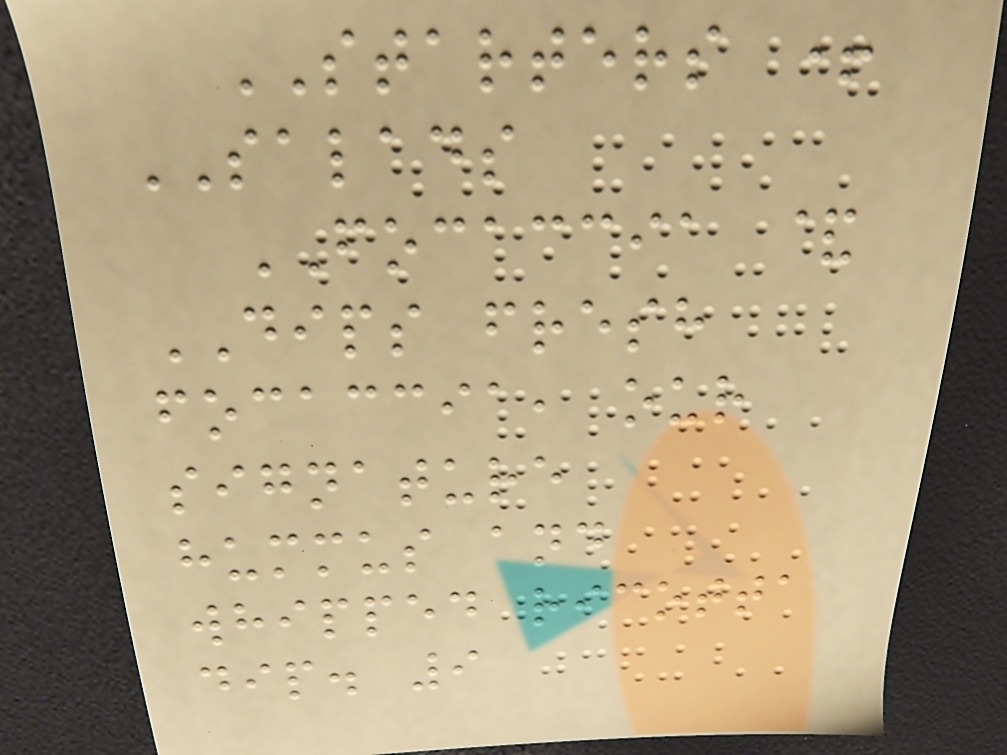STARTERS +
SALADS
FOCACCIA &
DIPS fresh
focaccia, our
signature
hummus and
whipped ricotta
dip. 9
